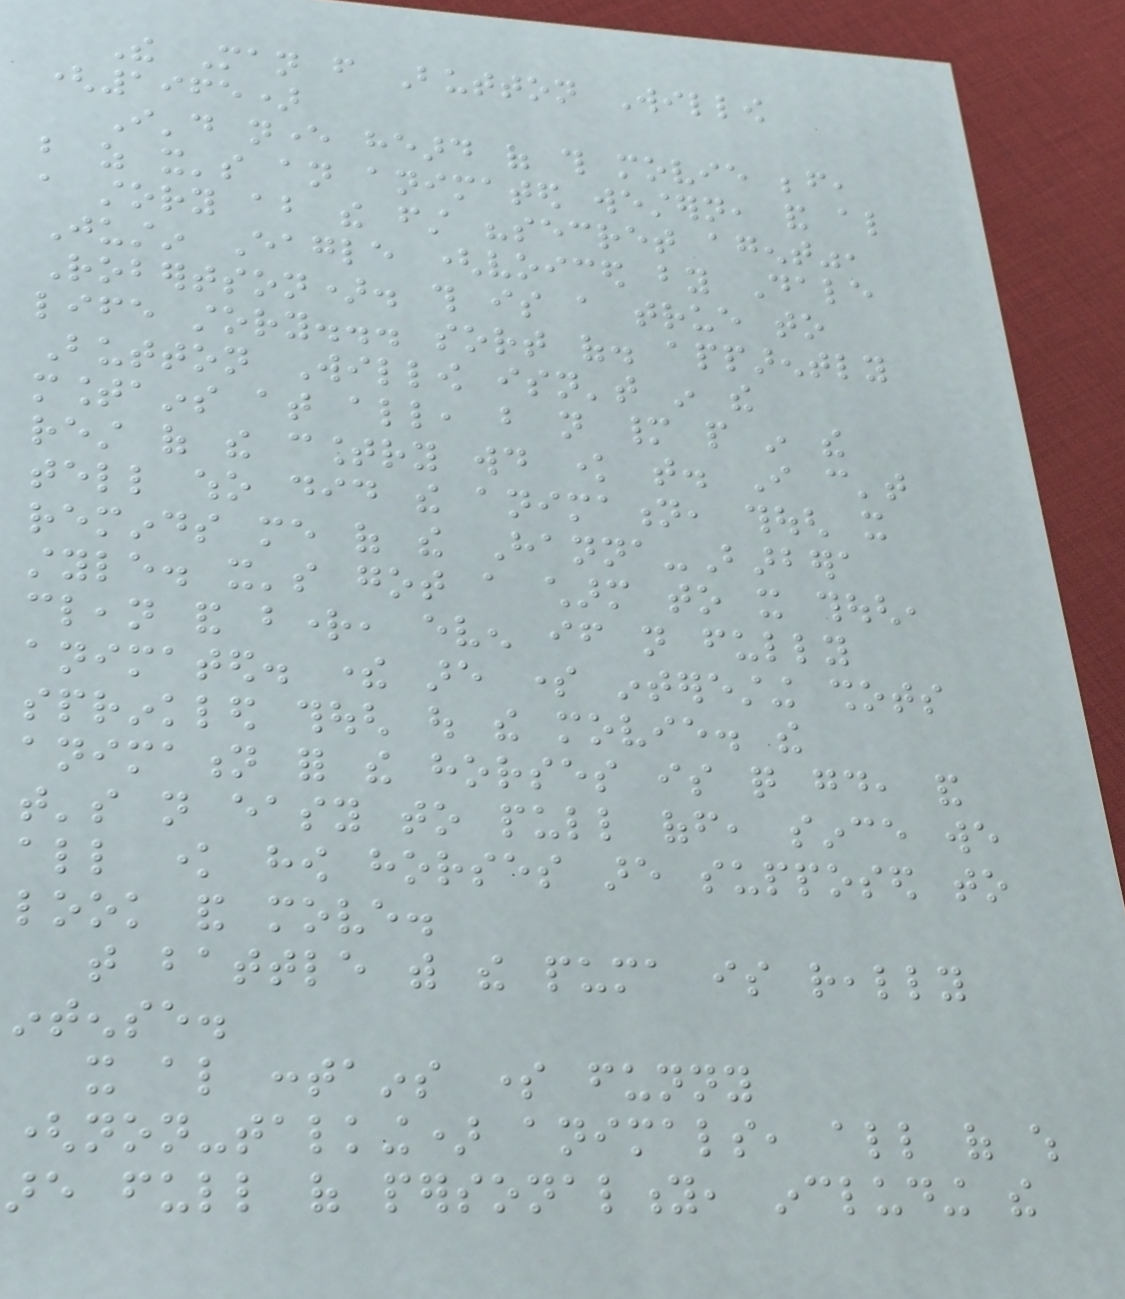The Man from Button Willow
(1965)
I'd never heard of this movie before,
but as it's an animated western, and also
a story about the first "secret agent",
Justin Eagle (voiced by Dale
Robertson). this is a true to
life story... sort of. apparently
Button Willow isn't in the
mountains at all, but not many people in the
rest of the country would know that. I can't
tell who did the animation, though it
reminds me of the Hanna-Barbera
style. it's got a charm to it though,
clean and bright, even if not fully
animated. there are some interesting shots
sprinkled though out the movie. the
animation for the horses is quite good, and
that's not easy to pull off, since we
all know how horses are supposed to
look and move.
that battle with the puma is really
intense.
it also contains some funny
(non-talking) animals, all of which
are full of personality, including the
